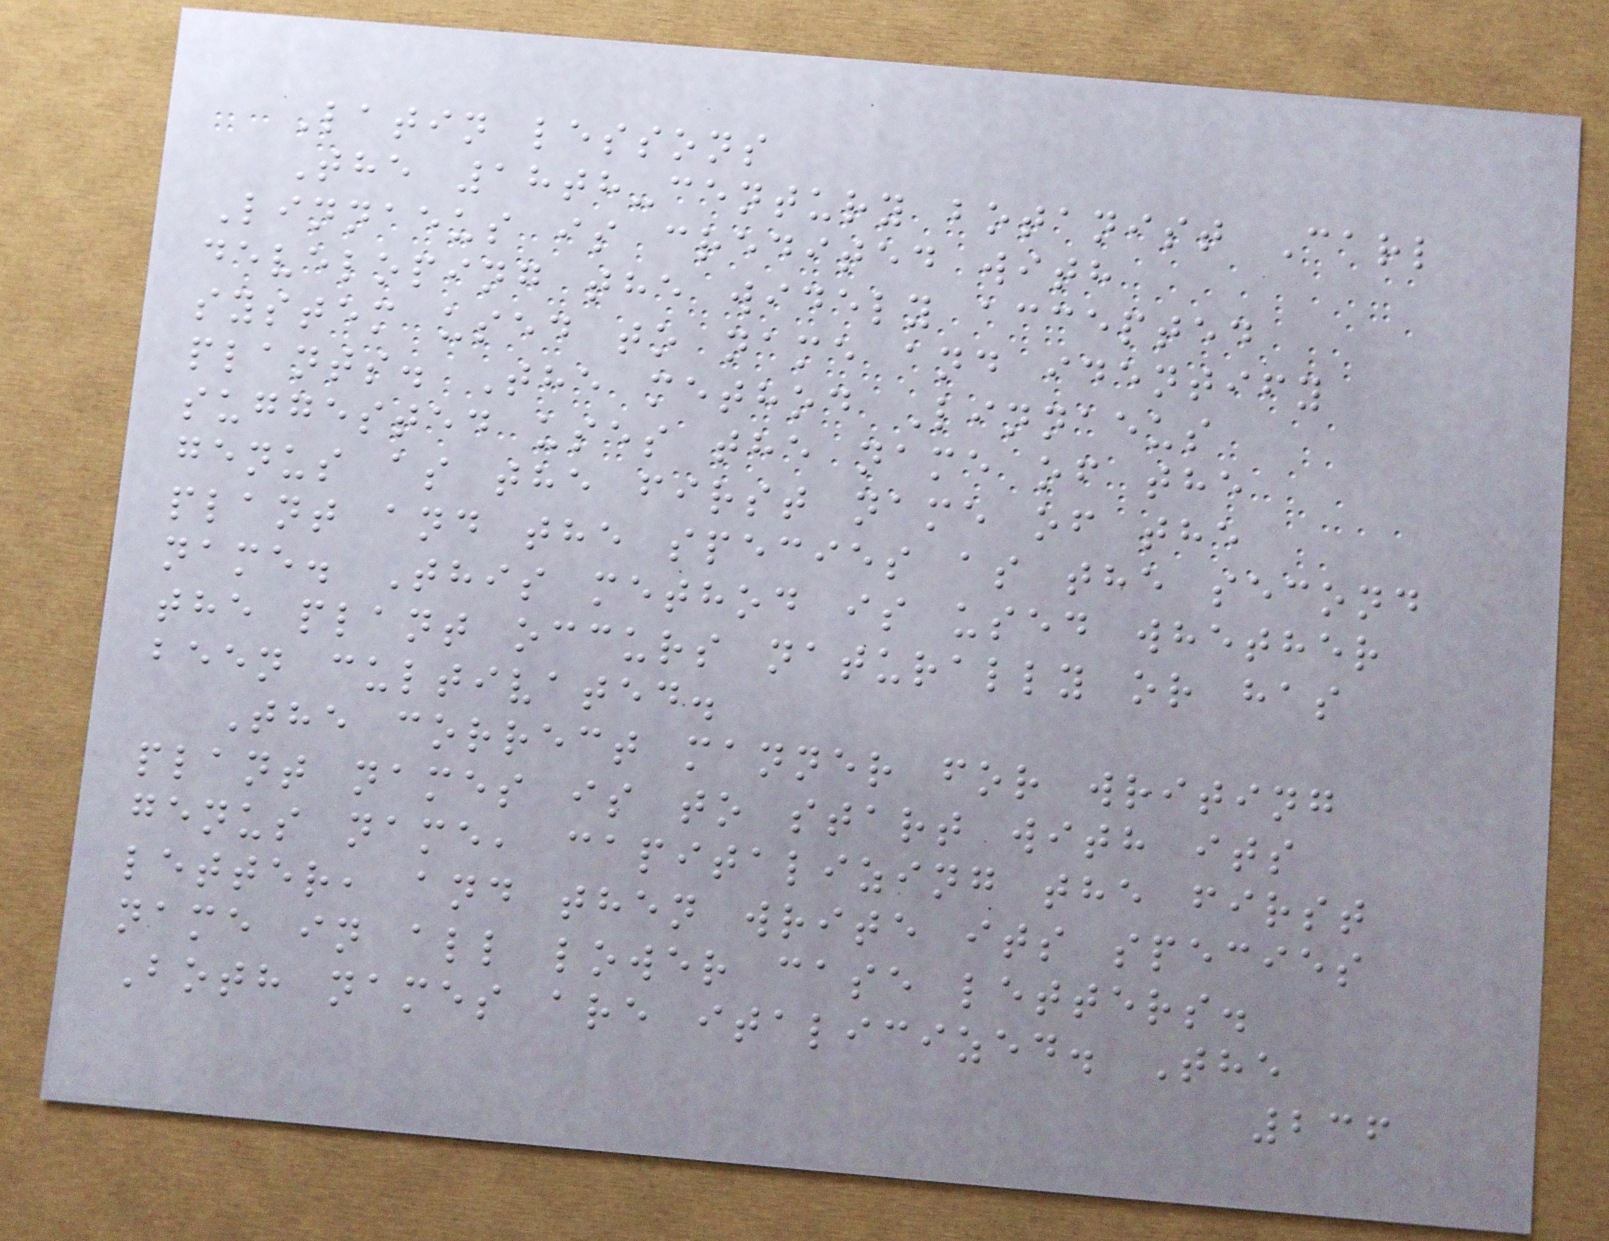Latin lessons
The 18th-century botanist Carl
Linnaeus is credited with
developing the widely accepted
system used to name and identify
plants. The method Linnaeus
suggested uses the name of the
genus as the first name of the
plant and the species as the second
name. This method is used whether
the plant occurs naturally or has
been cultivated.
The correct manner for writing
plant names is to start with its
genus name, capitalizing the first
letter, and then write its species
name in all lower case letters.
Both names are italicized. The
236
